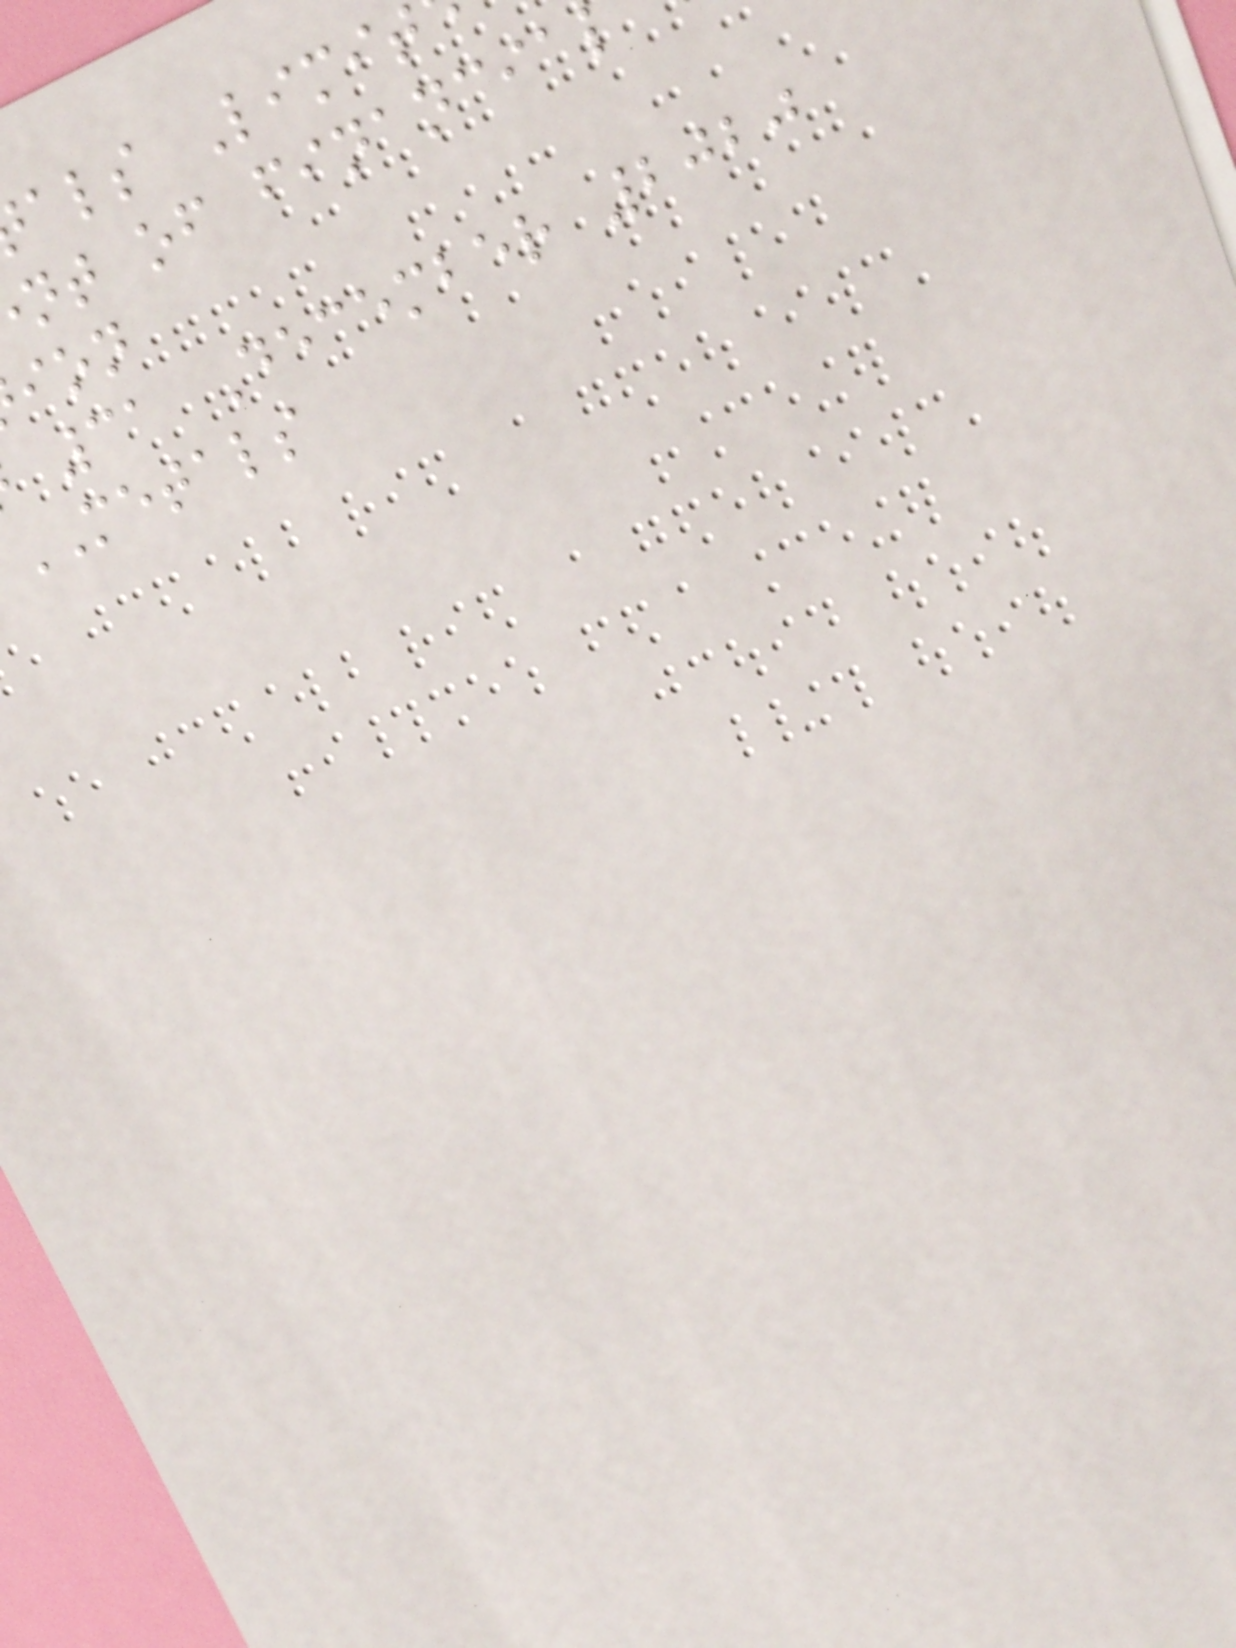als Limit
nt of financia
31 December 2020
METALS
